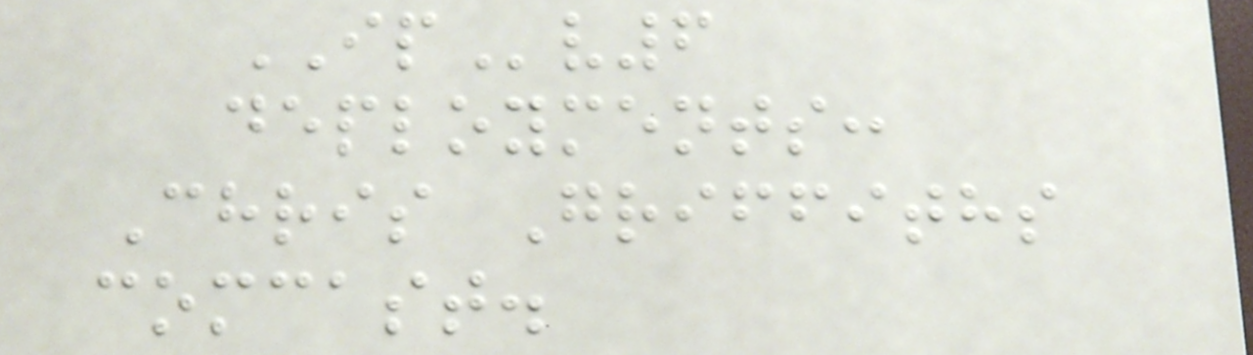IPv6
deployments:
Chris Griffiths
comcast.
